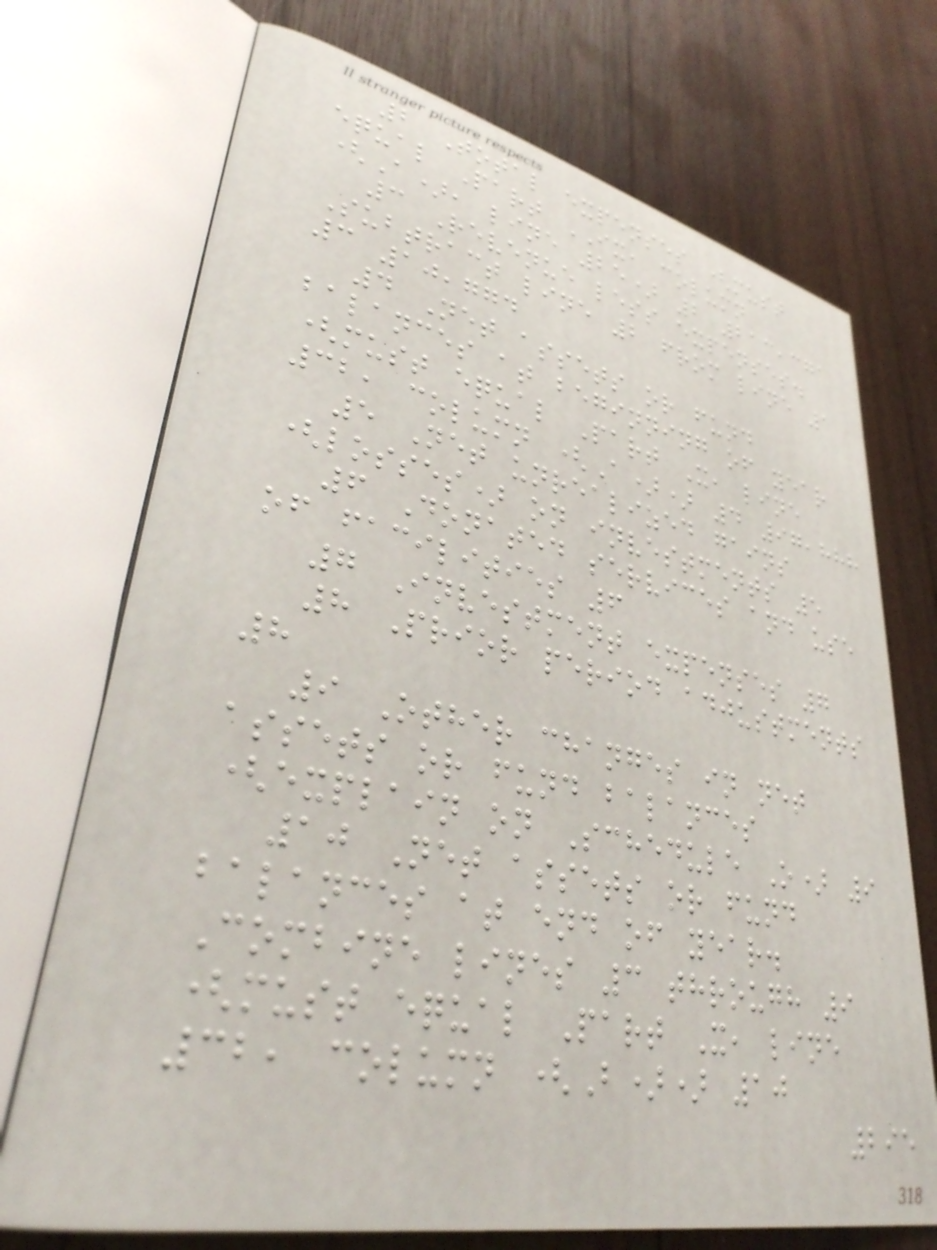2 Total expenses (must
equal Part IX, column
(A), line 25) 2 213,371
3 Revenue less expenses.
Subtract line 2 from line 1
3 10,774
4 Net assets or fund
balances at beginning of year
(must equal Part X, line
32, column (A)) 4 97,888
5 Net unrealized gains
(losses) on investments 5
6 Donated services and use
of facilities 6
7 Investment expenses 7
8 Prior period adjustments
8
9 Other changes in net
assets or fund balances
(explain on Schedule O) 9
10 Net assets or fund
balances at end of year.
Combine lines 3 through 9
(must equal Part X, line
32, column (B)) 10
295
